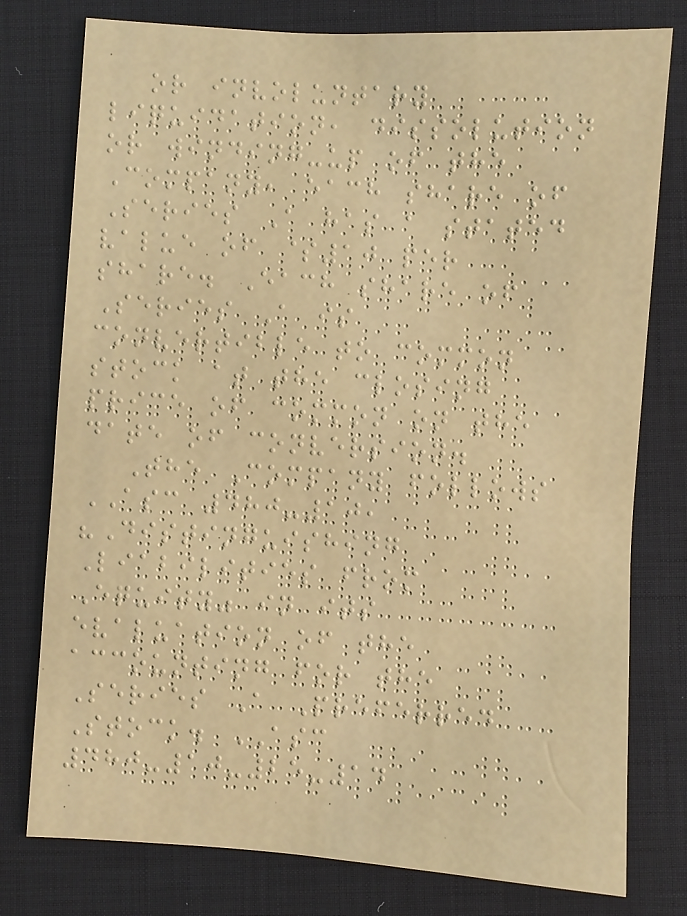or involuntary
liquidation, dissolution
or winding-up of the
Company, each share of
Series A has a stated
value of $10 per
share. Each share of
Series A is
convertible to common
stock at the closing
price of common on the
date of conversion.
The Company follows
ASC 480-10,
"Distinguishing
Liabilities from
Equity" in its
evaluation of the
accounting for the
Series A Preferred
Stock. ASC
480-10-25-14
